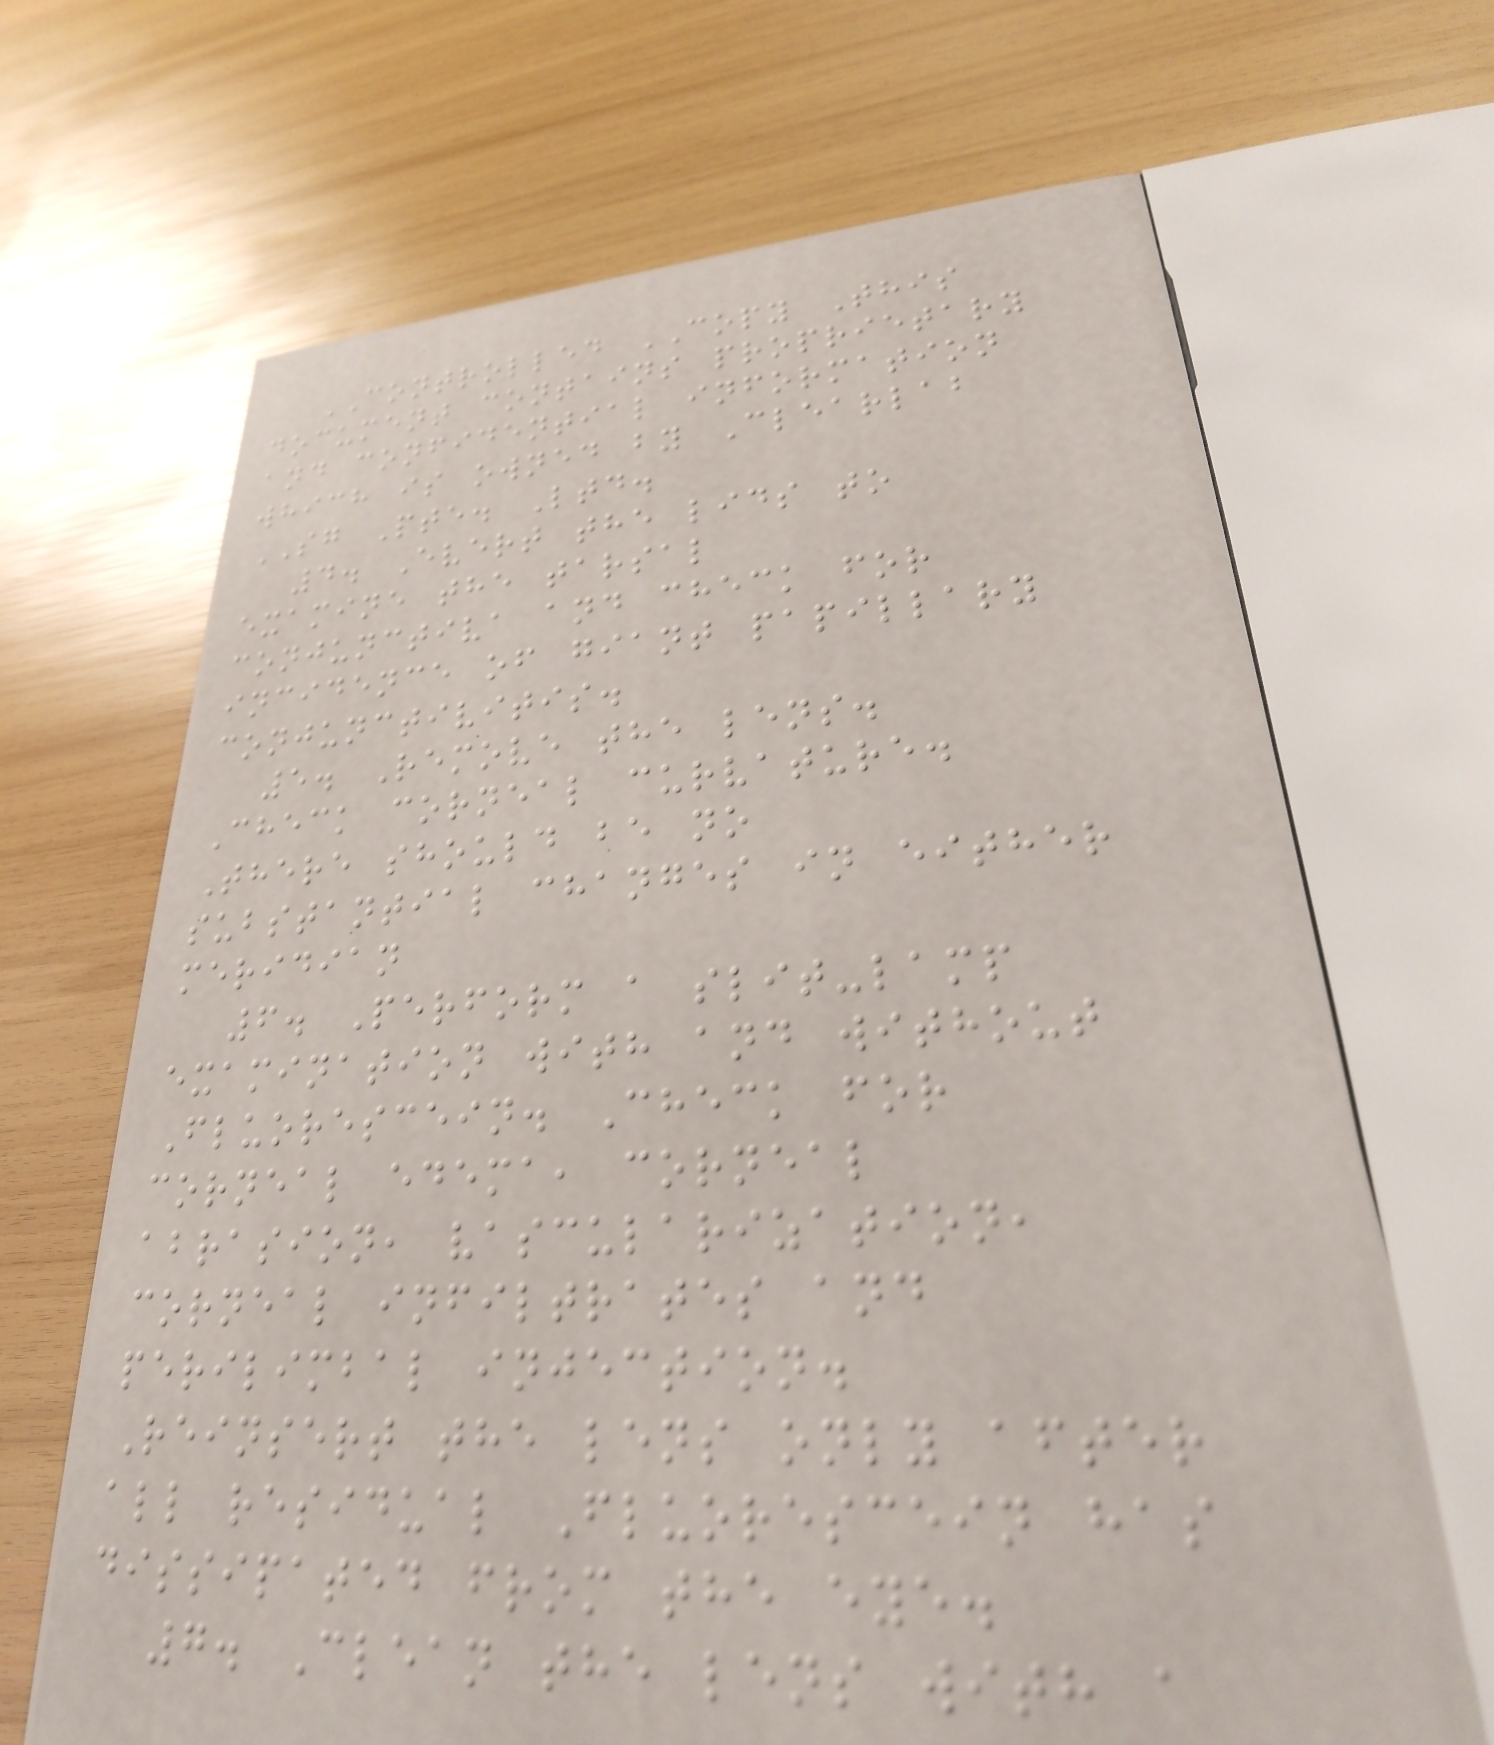CONTROLLED COPY This
document contains proprietary
and confidential information
which is owned by Clearlab
SG Pte. Ltd.
4. Evert the lids to
examine the tarsal
conjunctiva and check for
incidence of giant papillary
conjunctivitis.
5. Remove the lens.
Check corneal curvature.
There should be no
substantial changes in either
meridian
6. Perform a slit-lamp
examination with and without
Fluorescein. Check for
corneal edema, corneal
abrasion, vascularization,
corneal infiltrates and
perilimbal injection.
Reinsert the lens only after
all residual Fluorescein has
dissipated from the eye.
7. Clean the lens with a
